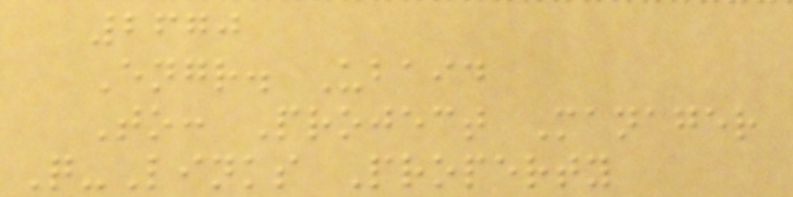2670
Engr. Ubaid
To: Project Manager
Q-Links Property
